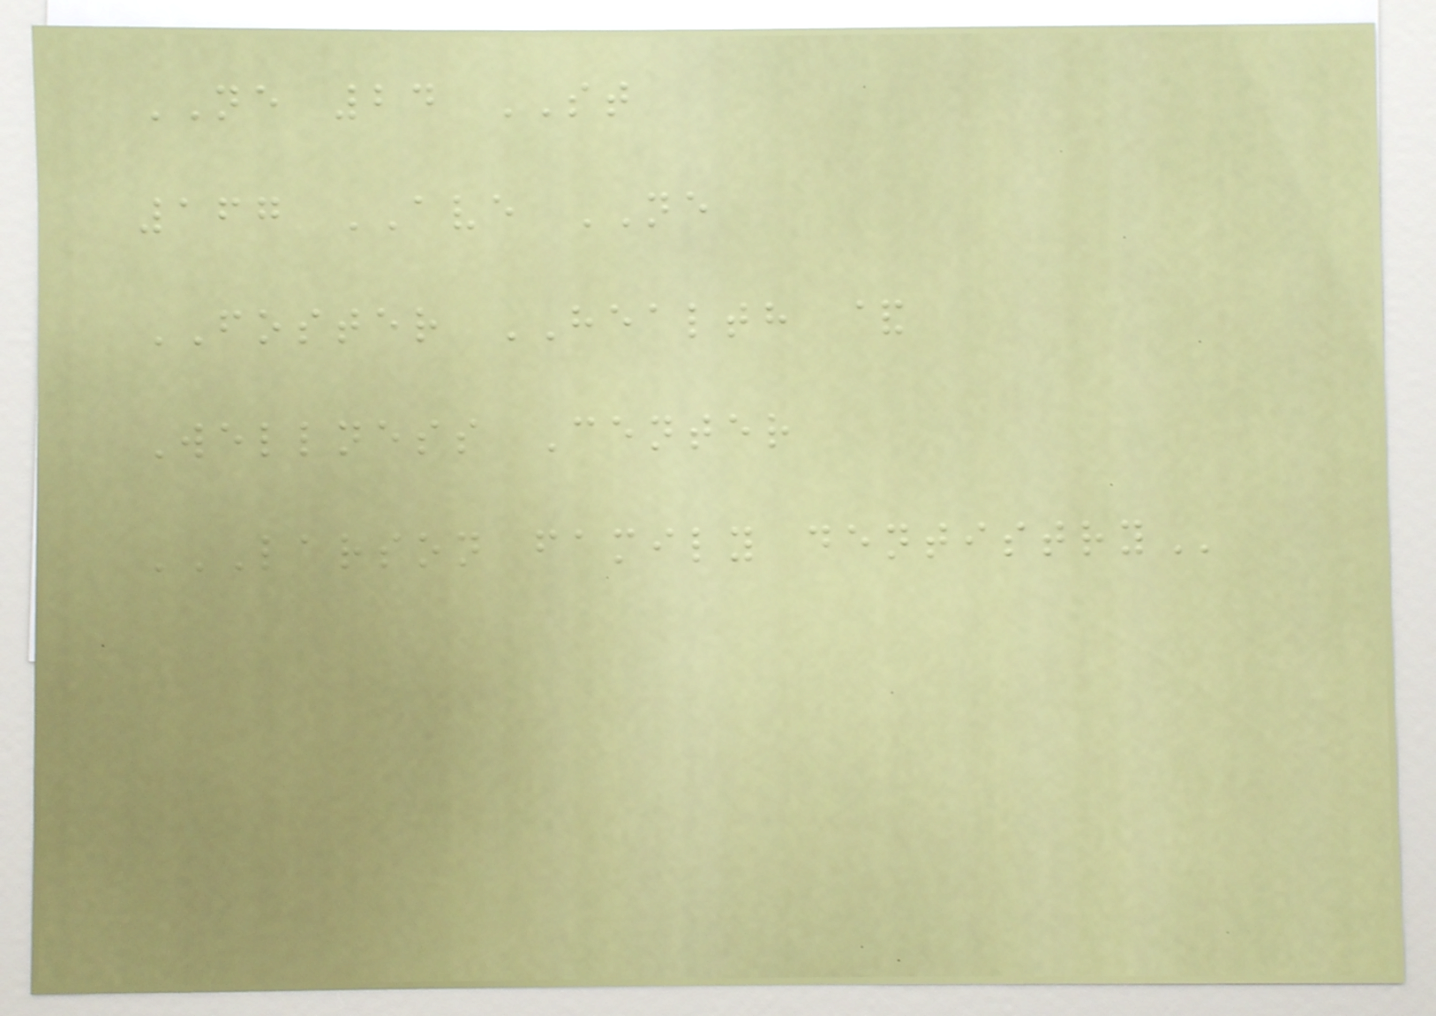NE 24 ST
167 AVE NE
FOSTER HEALTH &
Wellness Center
LARSON FAMILY DENTISTRY
